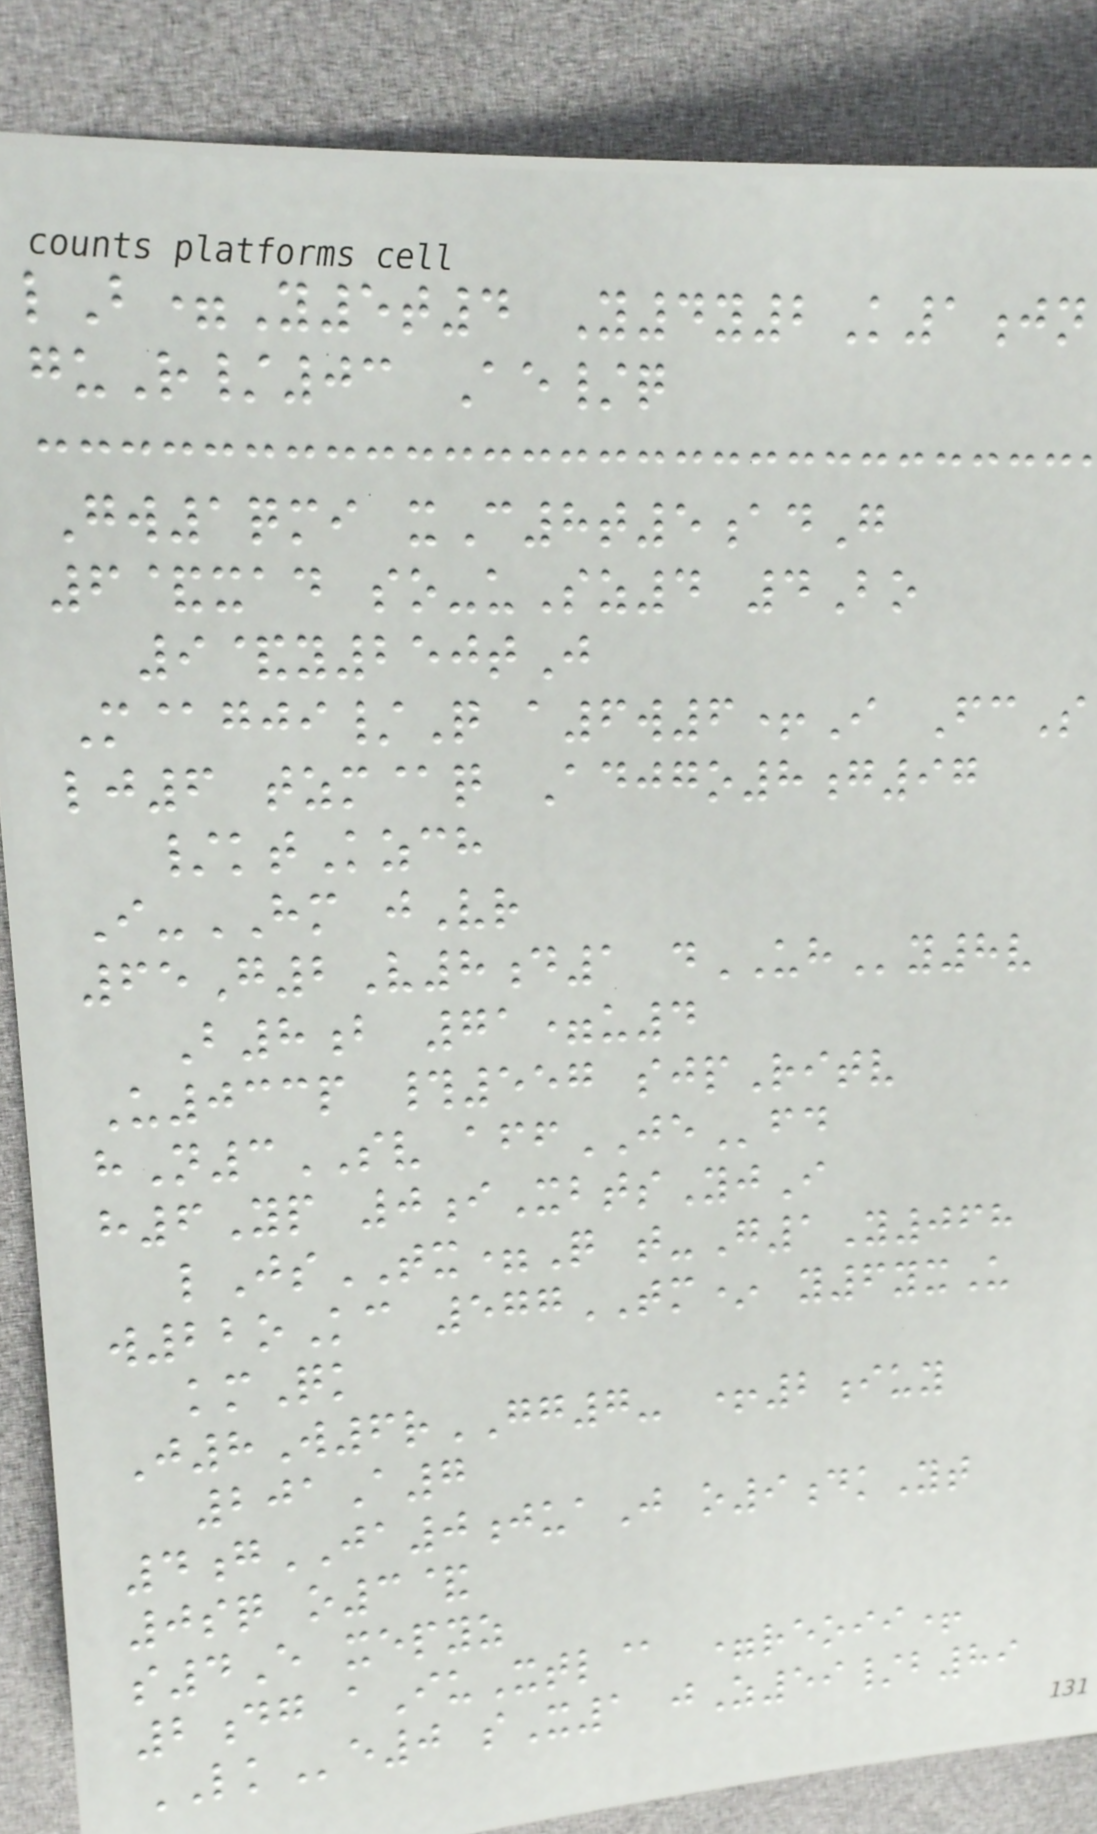lB=Y5t4 Y4y2K1jn
guR/03 Ae/q
Gw1qmi xC8t5adG
6&xad so-uSz4 4Bo
9&y250tJ
M@gji/Q a6w6+I FcS
lj6 tzm@q Adjgo8g97
/ktKzch
I-HM jVr
65G2V8d1 dUHy8v
B8b 71=u4
U033p #557 sjpRitv
hN3SV affJEfd
h6Yp 0iXbtsYjI
lJsTX=Q t-G1Y068
w22oKc 577TM* y6yxU
kmQk
J8W6rGG7- +2iuy
201A7
4gJA0juaJ o9dkYt
0sq o3&
s4E xepyz
2dg aIuXtl@ =reoii+
LKe0 sX1 jZ59/b89
